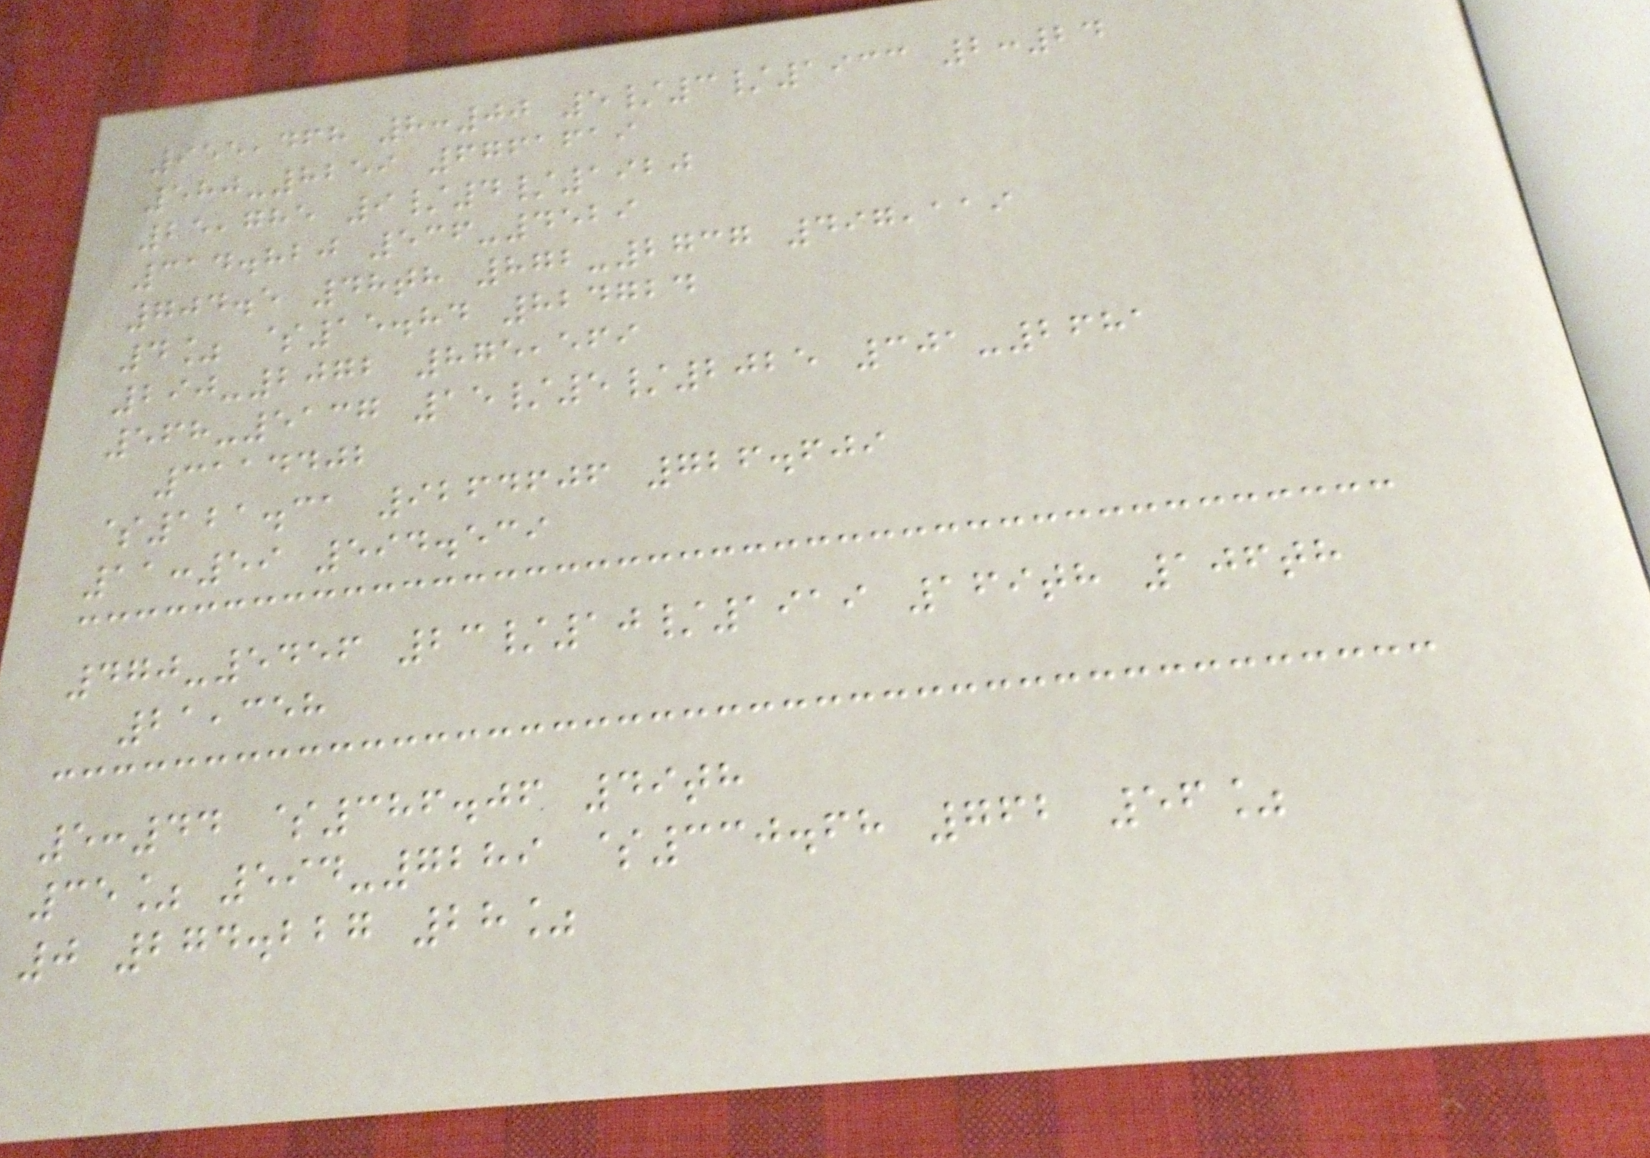955,468 8:00 5/3/1933 2:24
580-8259 6761619
25,785 9/4/1920
314.820 536-4529
704.5 48th 872-2737 497,119
4% $15.84 824724
290-2072 875,569
568-5137 15/5/2025 301-2681
3114402
$121.31 9264606 726.609
11:59 594.539
470-5456 23/10/1919 169th 106th
21,358
5:44 $386.06 49th
35% 594-7289 $330.68 762 56%
0 274.227 28%
